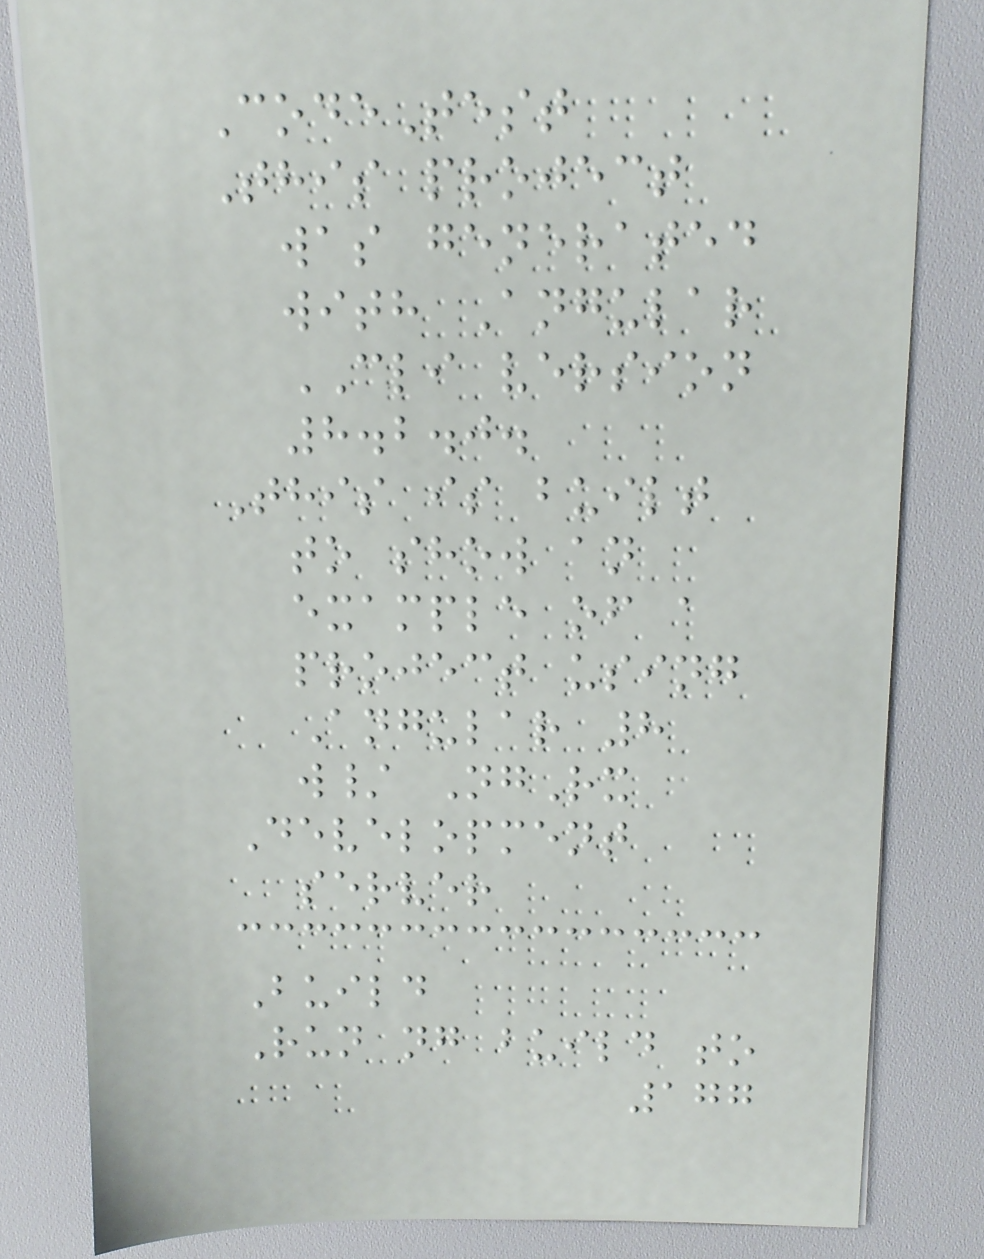CodeTest
This project
was generated
with Angular
CLI version
8.2.0.
This is built
to show an
example of a
project using
Angular 8
w/ NgRx
Development
server
Build
Run ng build to
177
